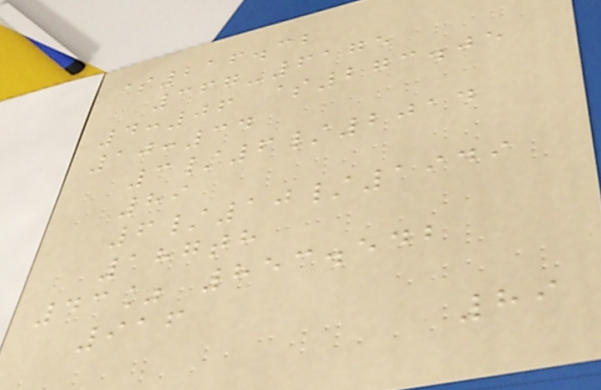$216.32
367-6175
4:06 $273.05
10:34
3/6/2014
89
6/10/1949
187th
43% 853.542
916
89
